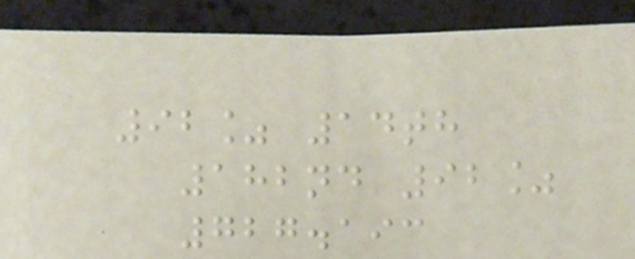92% 14th
182nd 92%
727.193
